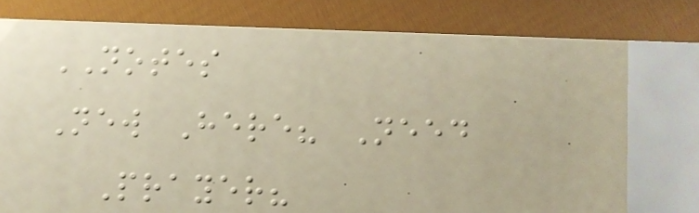NOTES
New Here? Need
Prayer?
